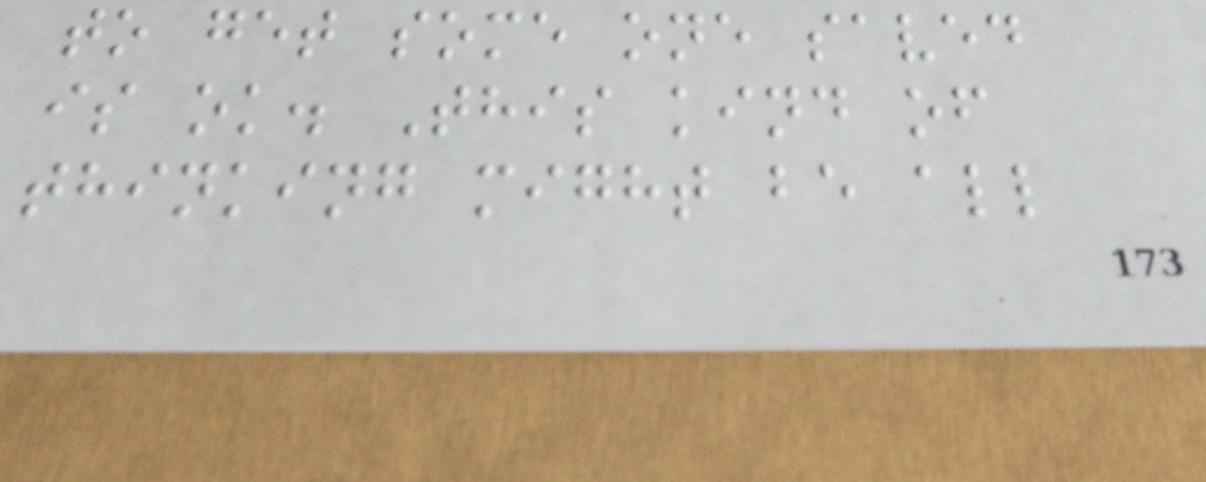to get some one saved
is ok. This kind of
thinking might be all
